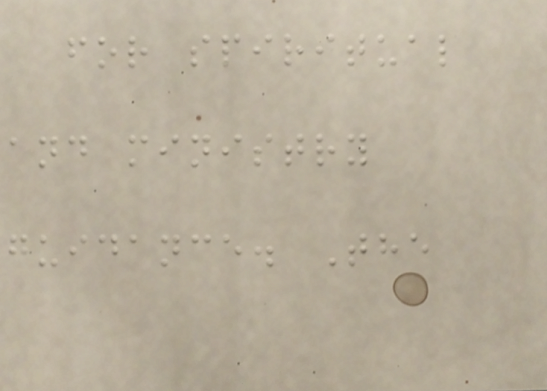for spiritual
and ministry
guidance. The
